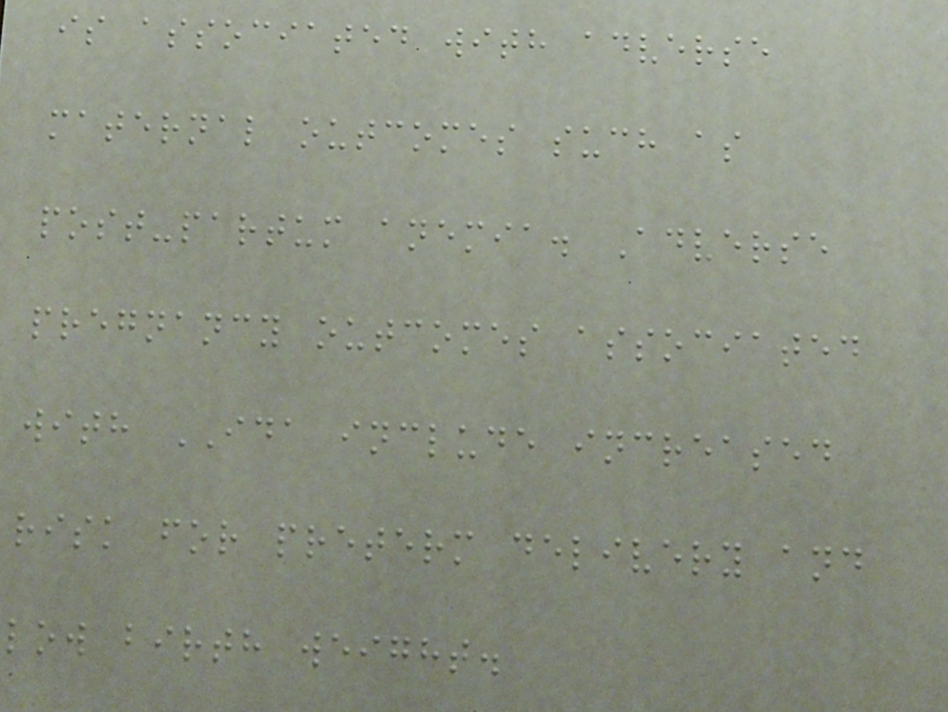is associated with adverse
maternal outcomes such as
post-partum anemia. Adverse
pregnancy outcomes associated
with IDA include increased
risk for preterm delivery and
low birth weight.
